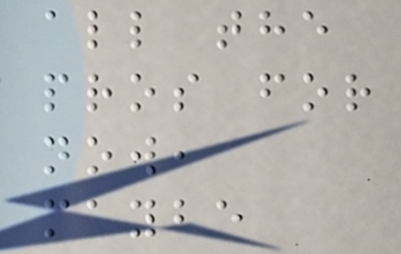all the
pros for
now,
maybe
